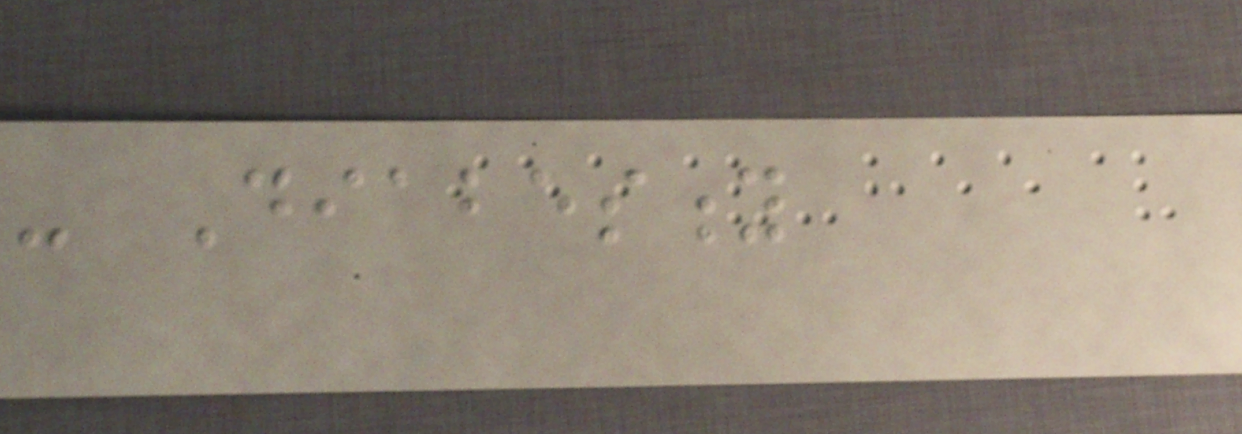- Diabesity
